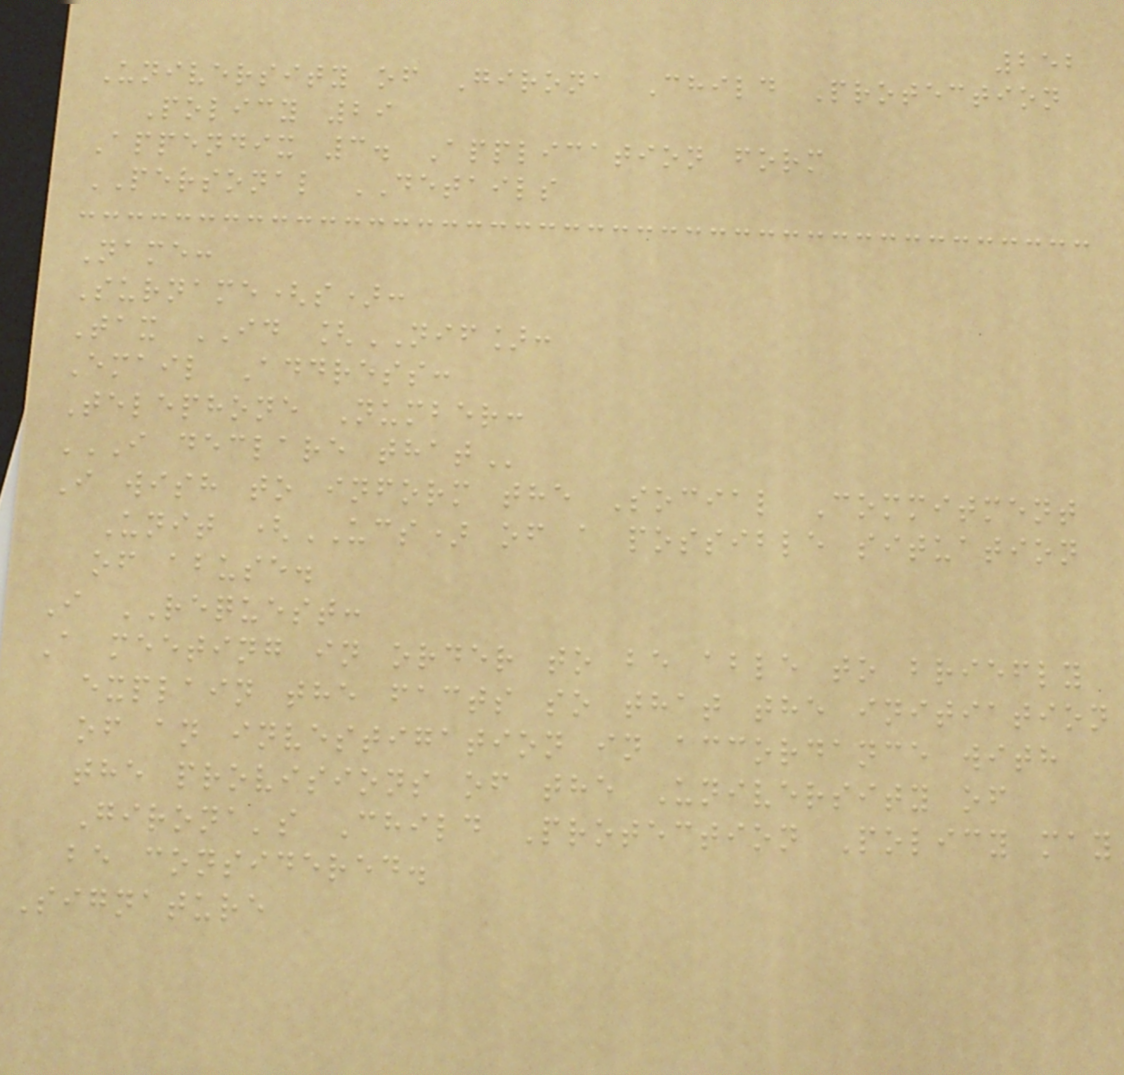252
University of Girona Child Protection
Policy 29
Appendix 3. Application form
PERSONAL DETAILS
Name:
Surname(s):
Tax ID [NIF]:
Email Address:
Telephone Number:
I DECLARE THAT
I wish to inform the Social Commitment
Unit (UCS) of a possible situation
of abuse.
I REQUEST:
A meeting in order to be able to briefly
explain the facts so that the initiation
of an investigation in accordance with
the provisions of the University of
Girona's Child Protection Policy may
be considered.
Signature
